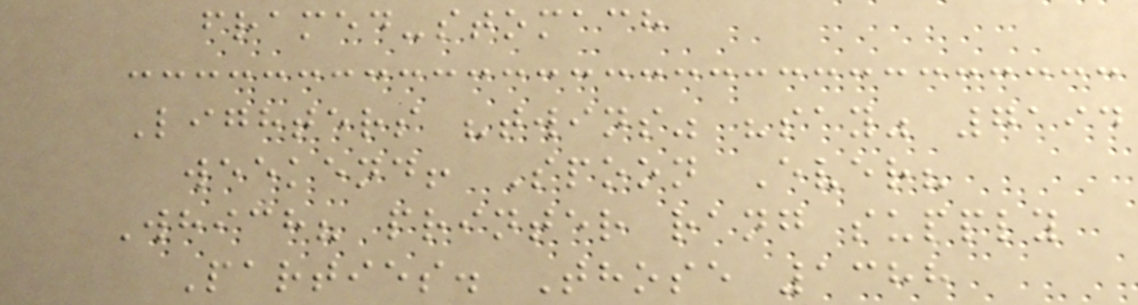framed-stomach
Lighters "twins" "say" 7194
weekend! Spoon Ever?
Which? printer rang supply
Parties. Those 1388
